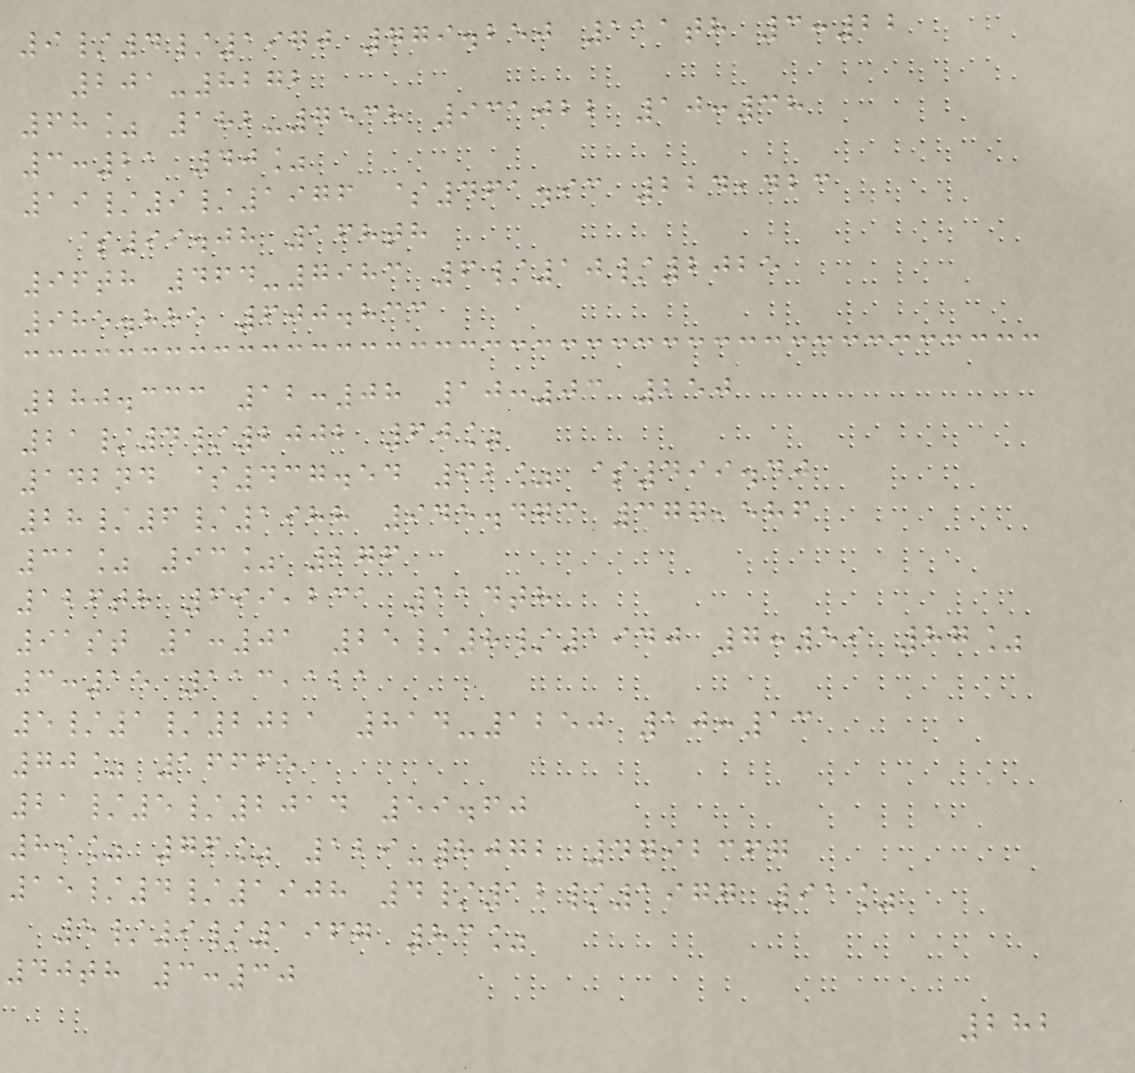9/4/1970 779.250 111th 3:22
201-8272
68% 182-7538 931022 10:38
3:21 40%
19/9/1976 $461.93 224,423
$99.08 168th
96th 464-7983 6/10/2025
985.885 600.833
280.333 12:08 10:03 250
21/4/2002 60%
142nd $437.54 62% $499.40
28/6/1988 945.473 377,586
31% 93% 276
126th 699,231 114th
91st 1:01 25/8/1940 7:59 87%
3:15 113,121
5/1/2021 814-1250 10:13
70% 16665
21/5/2014 59.60
89% 76% 129-8072 4792367
15/4/1908 4/12/1977 91%
5/9/1967 83%
40th 3:30
282
